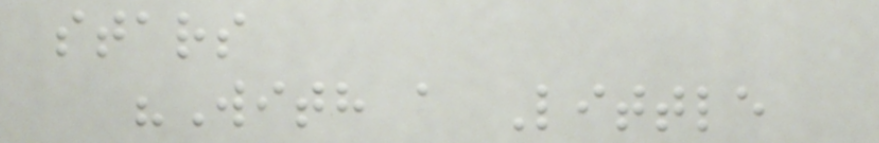stars
"With a Little
